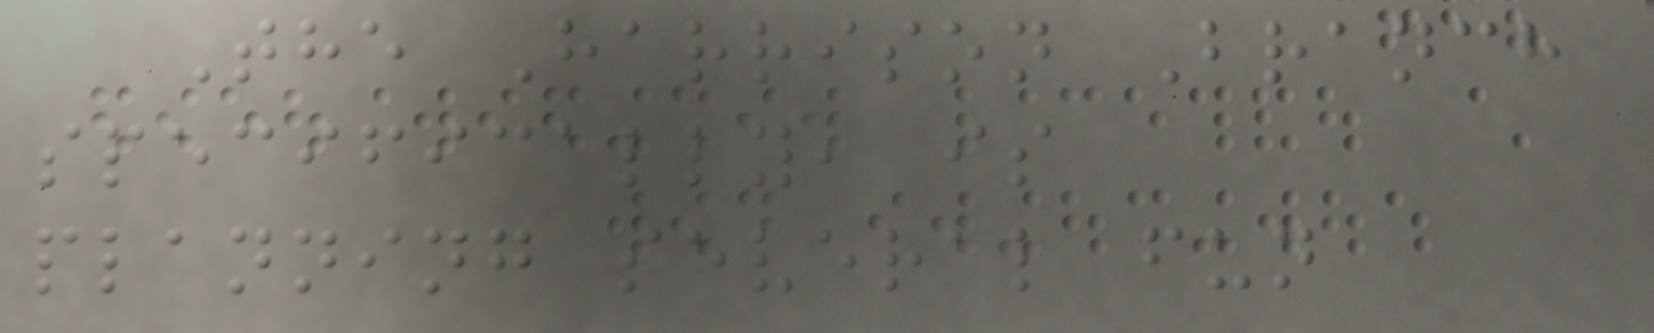The Harrison Branch
specifically, is
planning several fun
